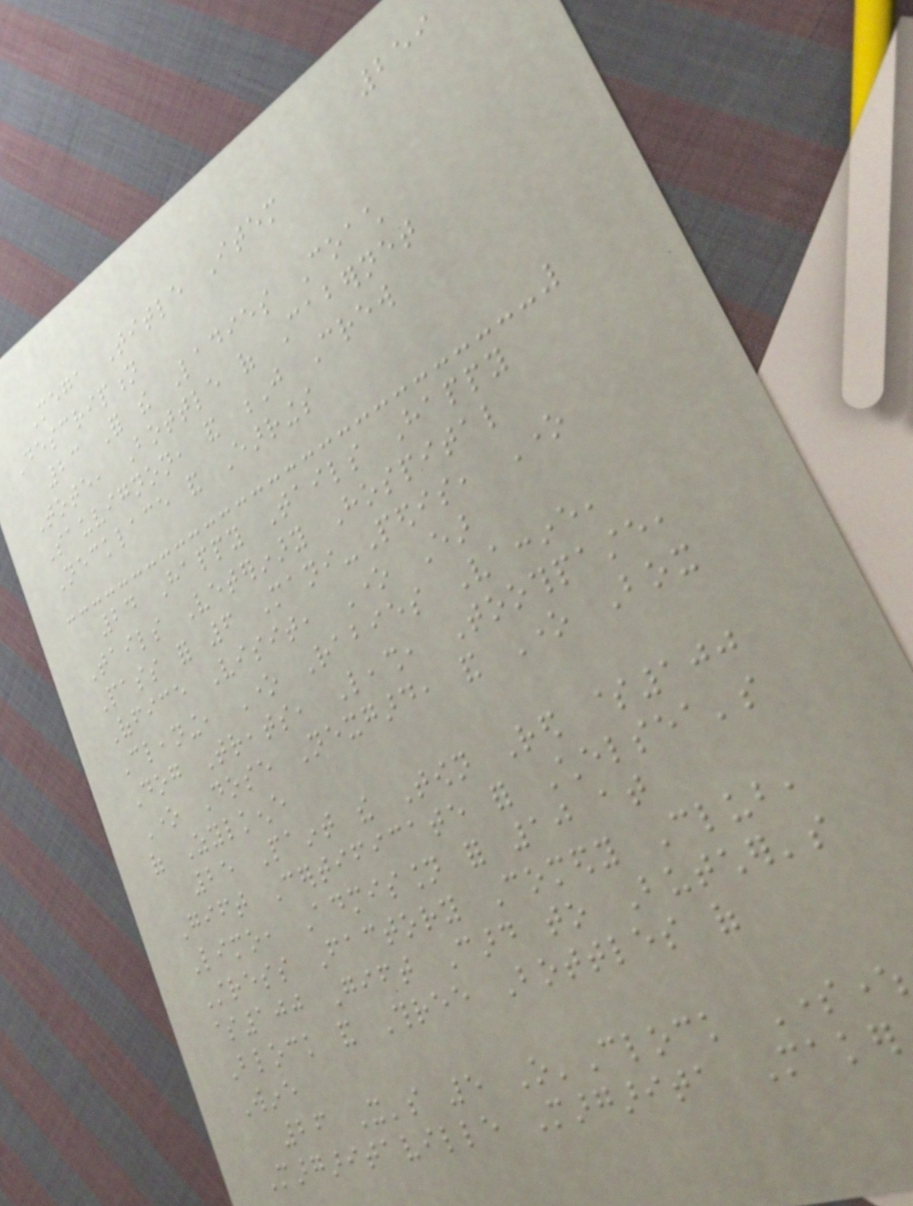259
Mega Title Item
Description
23 For the Ladies Coach
Tote, Bottle of Cabernet
Sauvignon, and J Crew
Necklace and Earrings
24 Happy Tails Happy
Tails Veterinary Hospital
Pass for 6 Mani-Pedis, One
Office Visit, One Ear
Cleaning, One Rabies Vaccine,
Dog Treats, Leash, Toothpaste,
One Dose Nexgard, and One Box
of Zylkene
25 Paint the Town Red $100
Gift Certificate for Chelsea's
Limo, Admission for 10 at
Stress Factory Comedy Club,
$100 Gift Card to Butcher's
Block and Three Bottles of
Wine
26 It's 5 O'Clock Somewhere
Margaritaville Margarita Maker
